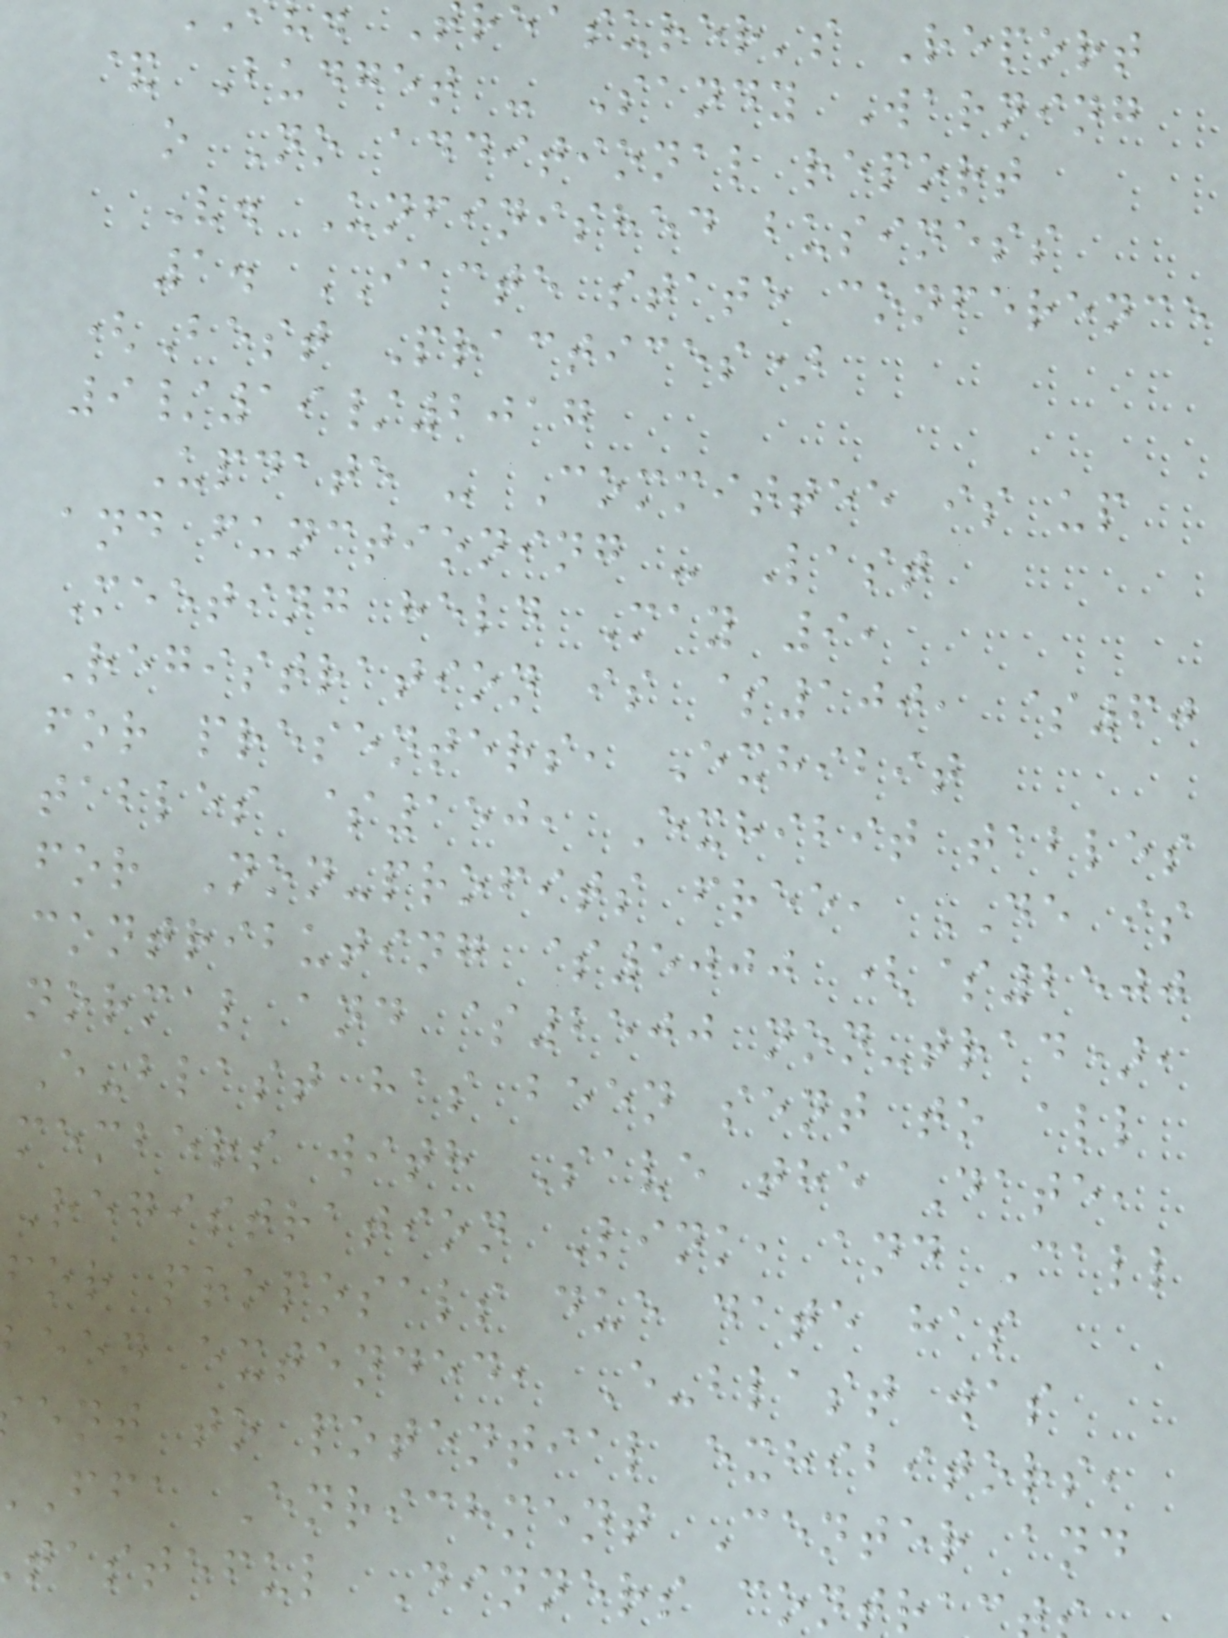reasurer's Report
& Budget - Sandy Warning
o No additional report
V. Unfinished business
1. IACTE state conference
(Best Practices)
9/19/2017
Update - Committee is up
and functioning - Last
Meeting held May 9,
Registration is $100, $60
for presenters, Exhibit
tables $150, Exhibit tables
for Non-profits free, DE is
contributing $5000 ($2500
normal and $2500 non-trad),
E-blast has been sent to all
members with Save the Date,
Registration Link, and Call
for proposals due date has
een extended, E-blast was
ent to potential exhibitors,
ffa Enrichment Center and
tasteful Dinners contra
